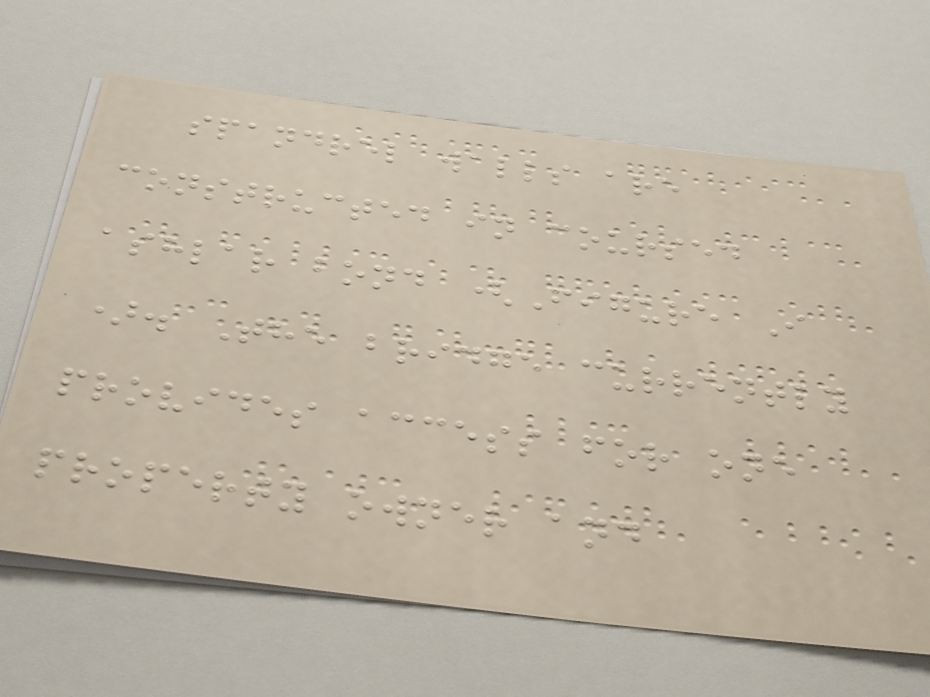spandrel walls are
constructed in coursed
ashlar bond (Figure I
). The bridge currently
provides access for one
property owner and
